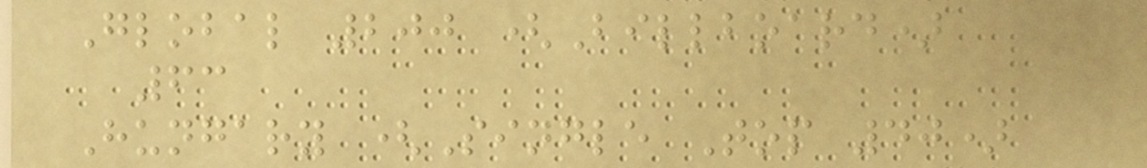Global 200 (Billboard)
63
Hungary (Single Top 40)
